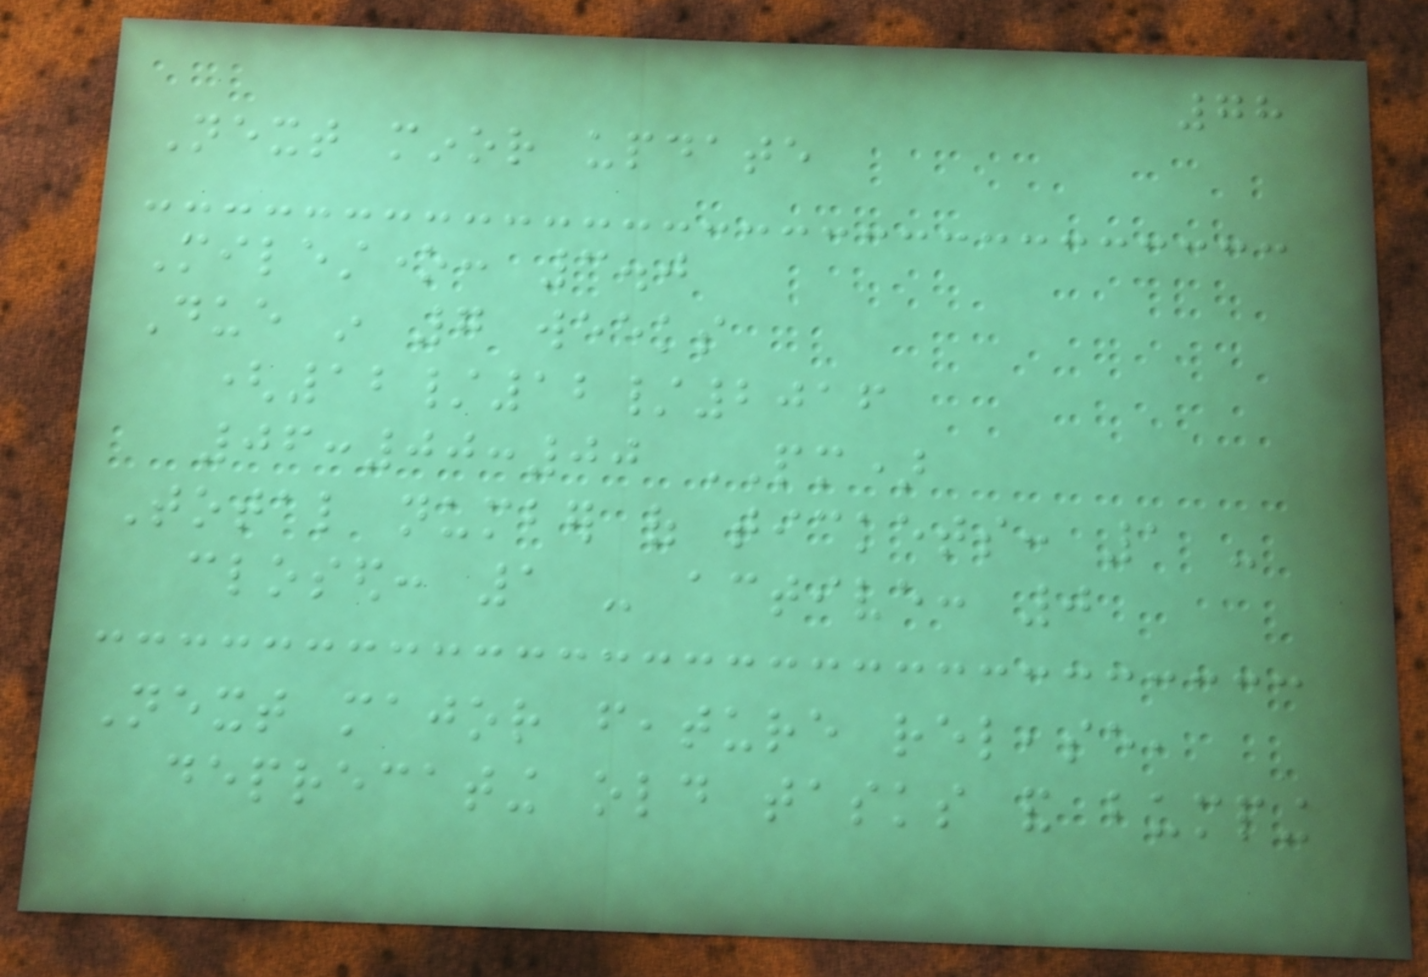78
Next minor update
Milestone: 3.0
Due in 7 weeks
(12/12/2016
06:00:00 PM)
Total number of tickets: 1 -
closed: 1 - active: 0
Next major feature release,
deprecating old tasks and bumping
